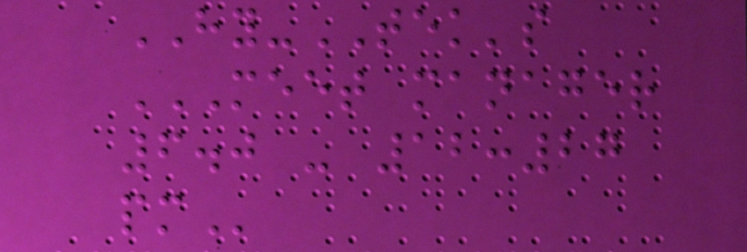HY-TEK's
MEET MANAGER
6.0 - 12:27
PM
